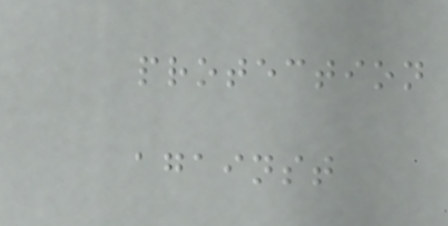protection
against
